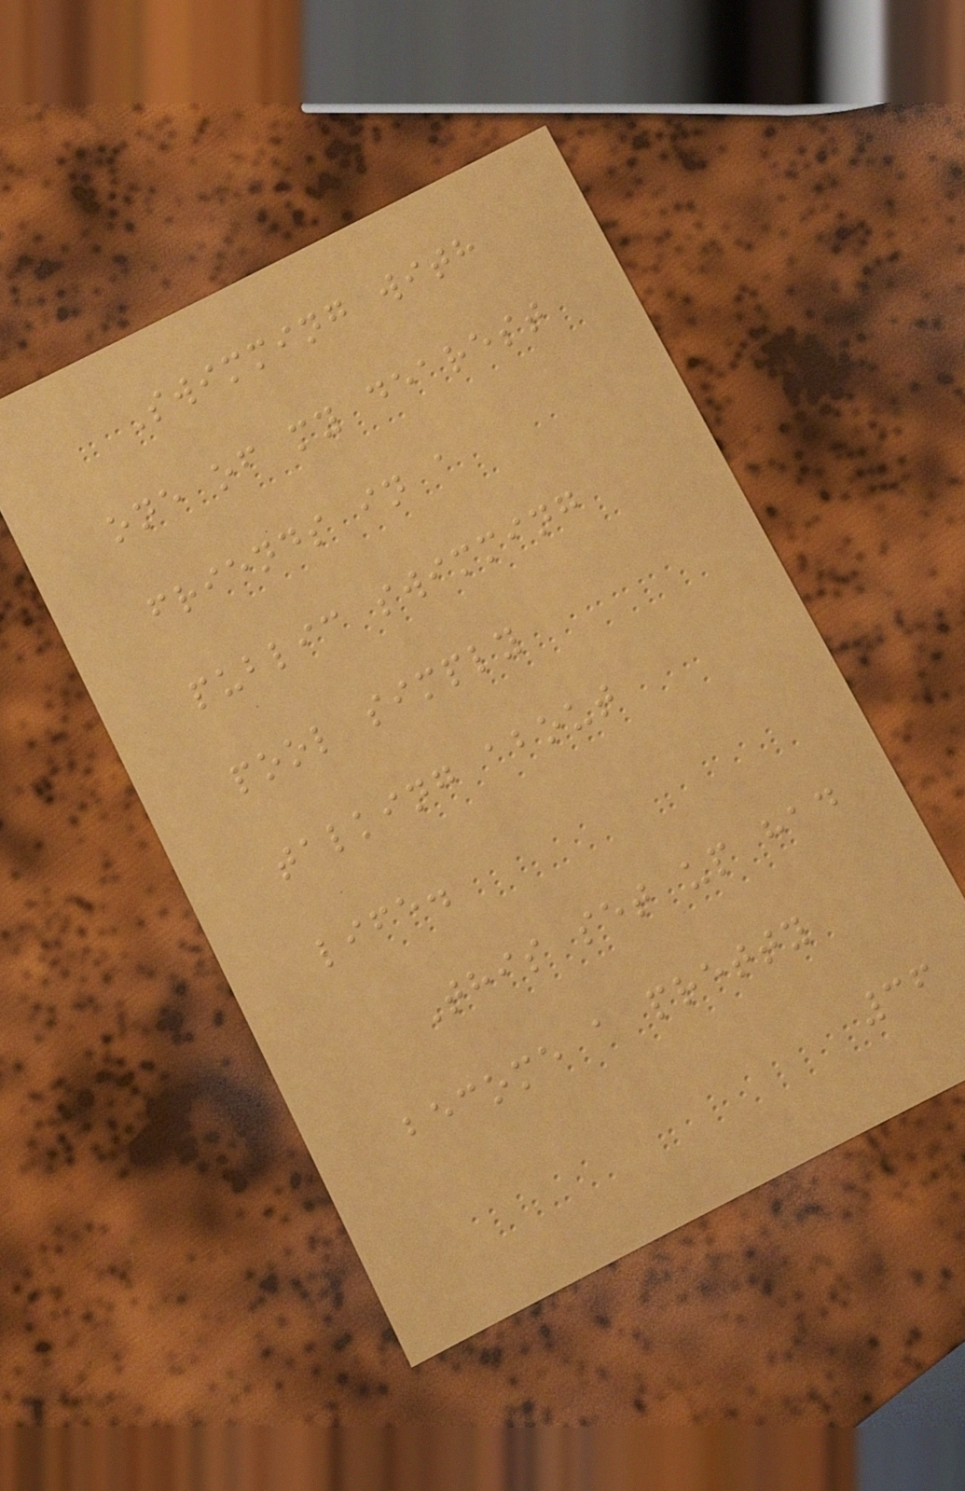Swimming with
one of my dearest
friends in a
public swimming
pool simply
talking about
life.
This set up had
become a pretty
36
